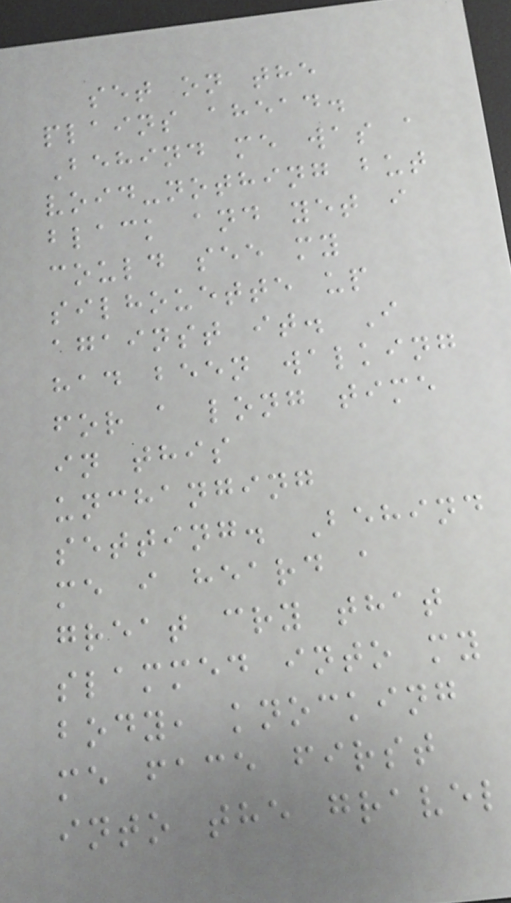set on the
plains ahead.
Behind me was a
void-nothing but
black and yet i
could see my
silhouette up
against it. I
had been walking
for a long time
in this
unchanging
setting. Behind
me i heard a
great cry that
slammed into my
body, knocking
me face first
into the gravel
